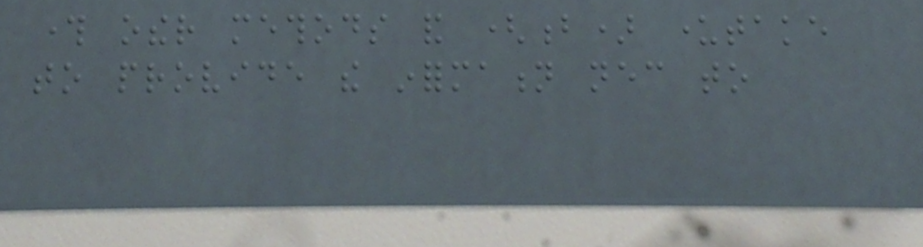through other methods and (b) undertake
to provide the information necessary to
